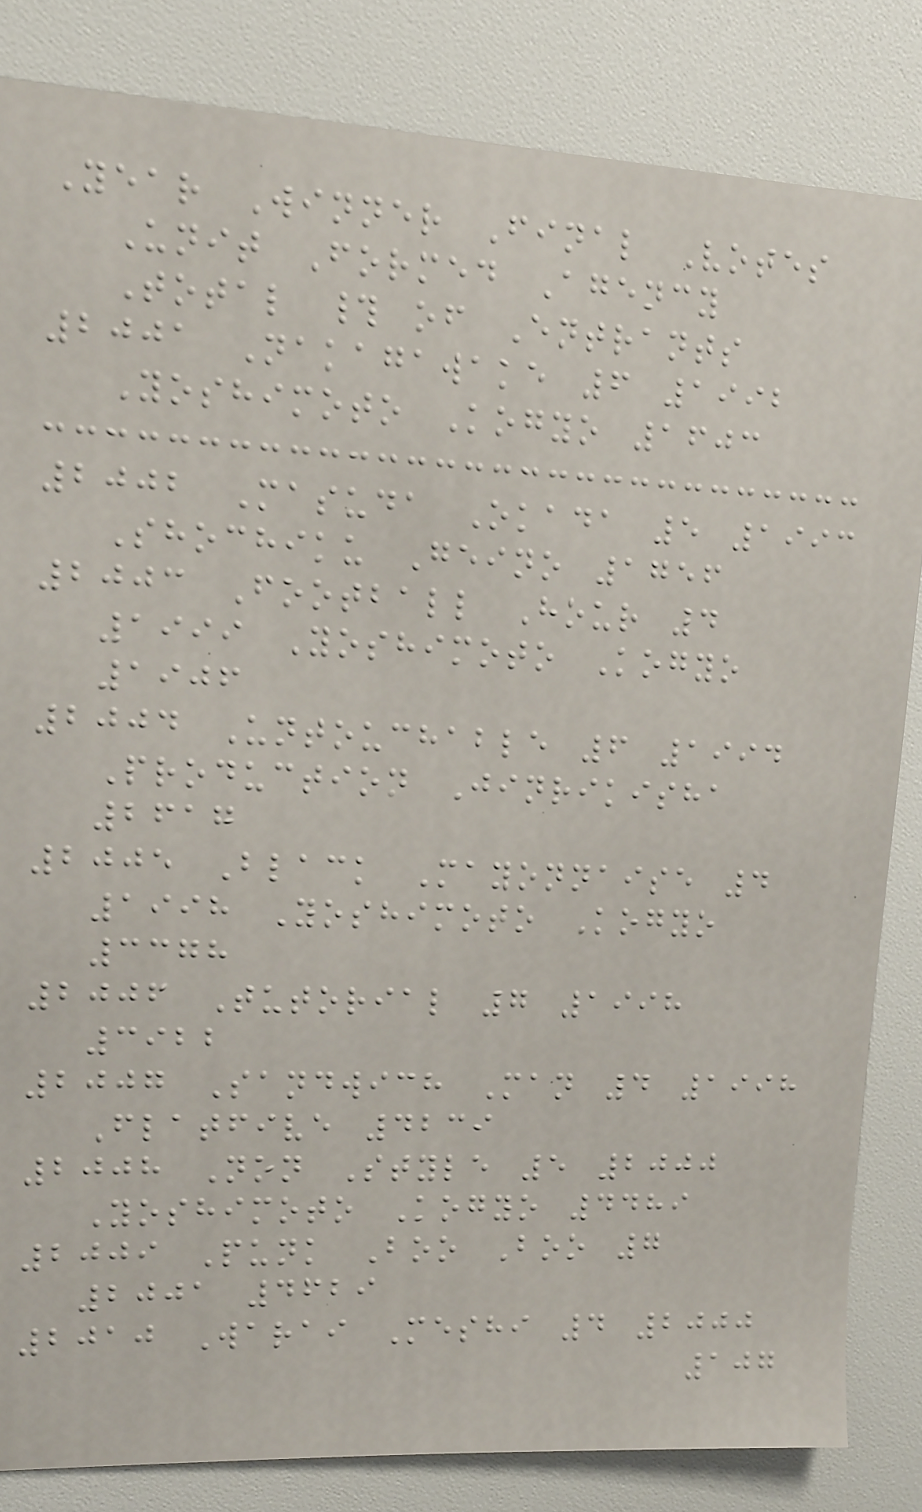Year Winner Final Votes
Unit Formed Agency
Total # of Entrants
2001 Nakagawake 6 1992
Yoshimoto Kogyo 1603
2002 Masuda Okada 5 1993
Shochiku Geino 1756
2003 Football Hour 4
1999 Yoshimoto Kogyo
1906
2004 Untouchable 6 1994
Production Jinrikisha
2617
2005 Black Mayonnaise 4
1998 Yoshimoto Kogyo
3378
2006 Tutorial 7 1998
3922
2007 Sandwich Man 4 1998
Flatfive 4239
2008 Non Style 5 2000
Yoshimoto Kogyo 4489
2009 Punk Boo Boo 7
2001 4629
2010 Warai Meshi 4 2000
107
